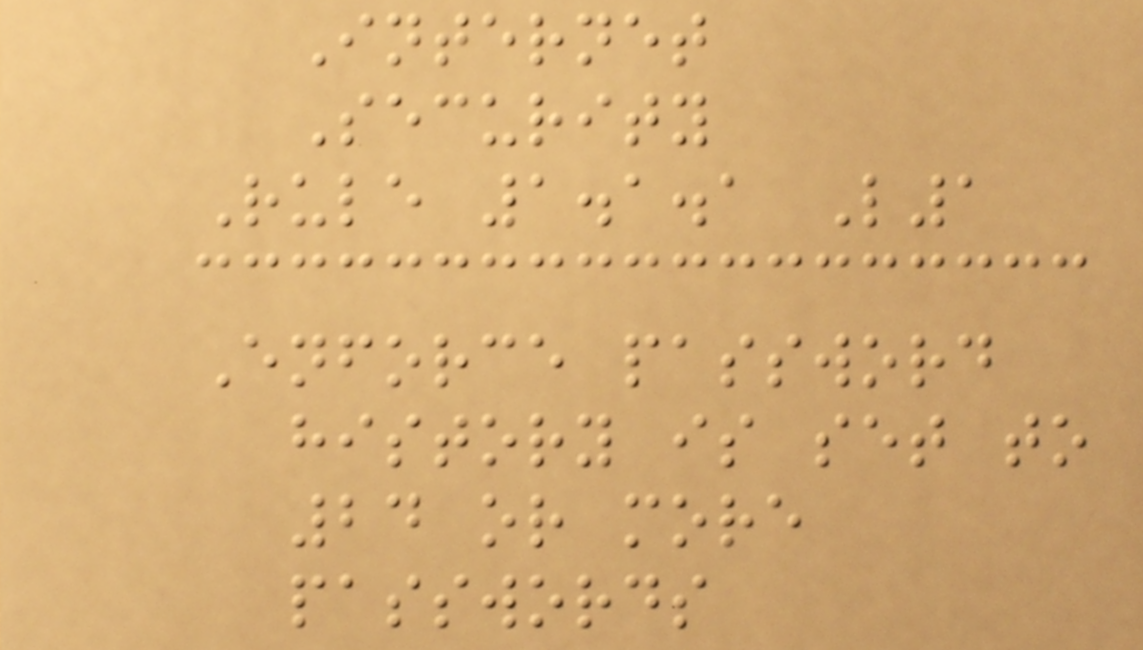Internet
Security
Rule 1.1.1 L1
Enforce password
history is set to
24 or more
passwords
